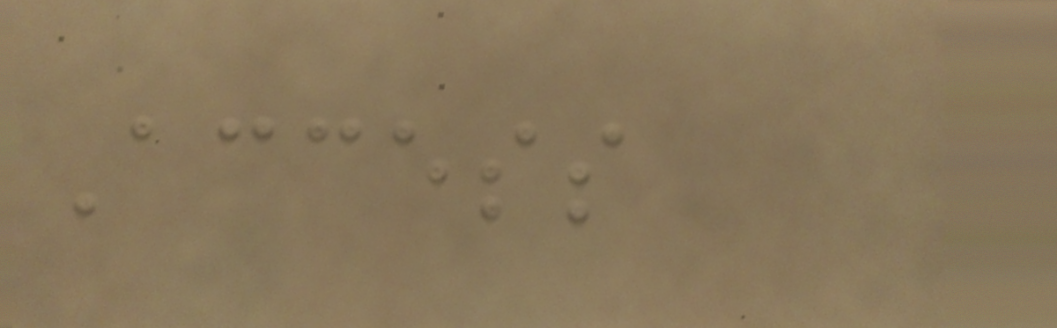Access
